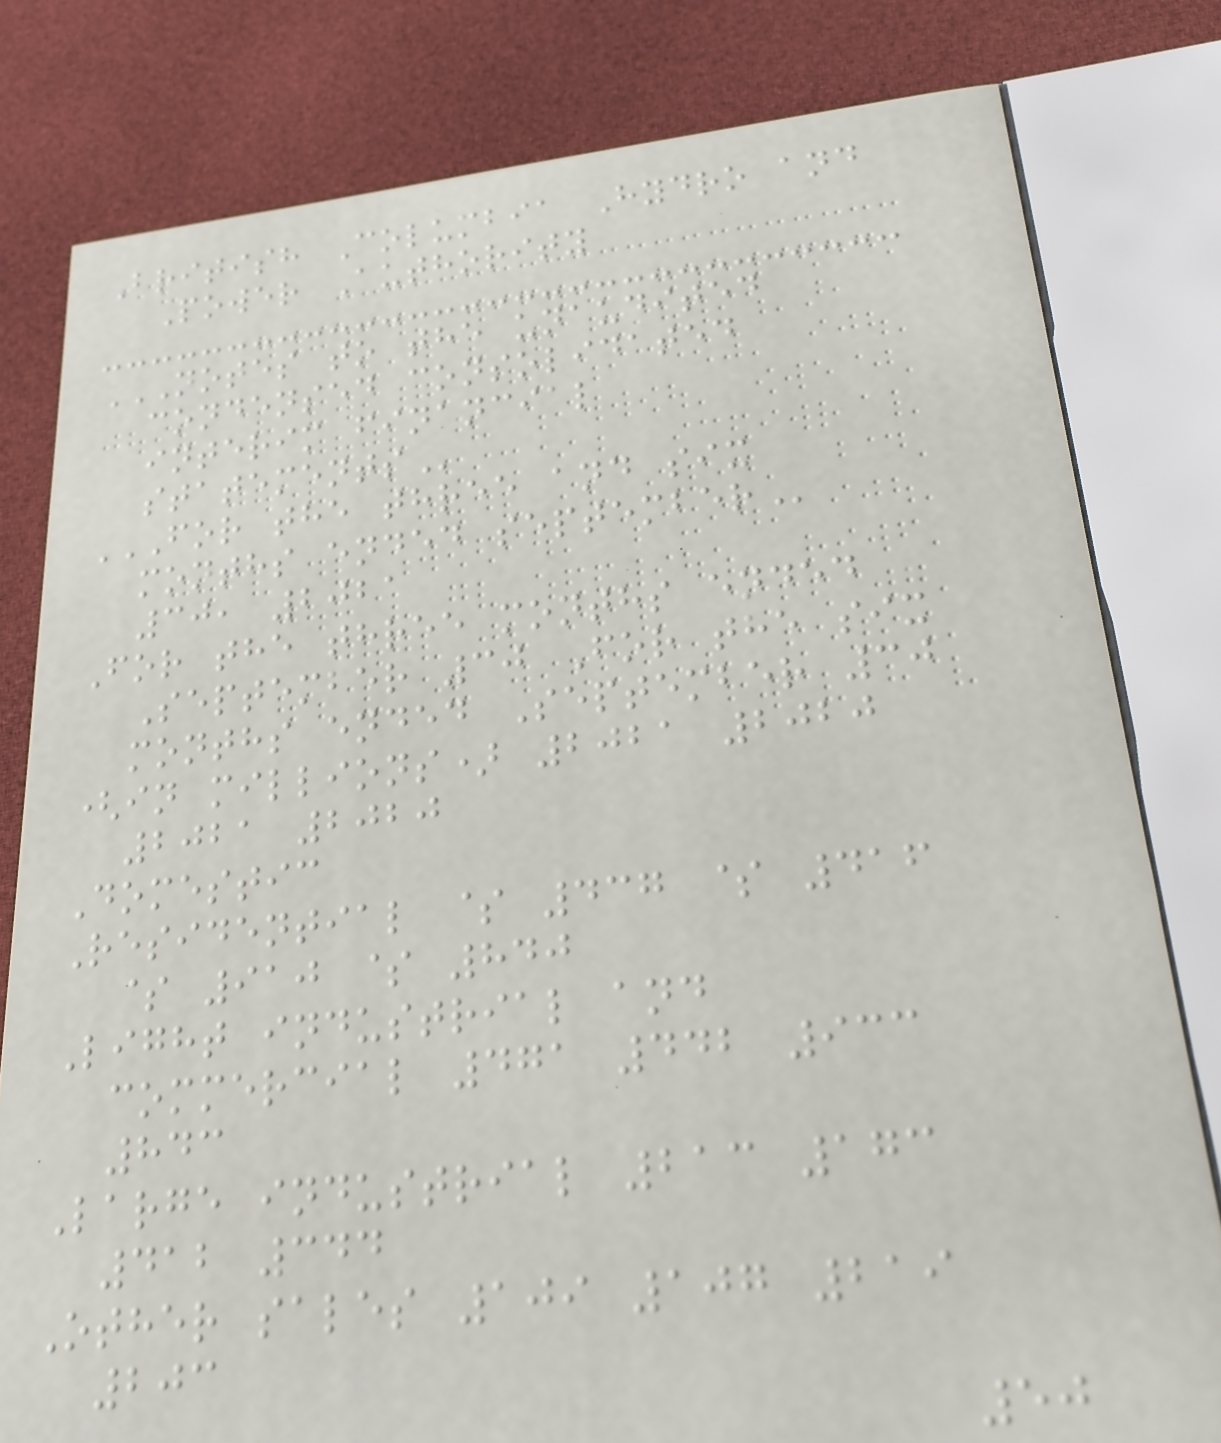British Columbia Hydro and
Power Authority
NOTES TO THE UNAUDITED
CONDENSED CONSOLIDATED
INTERIM FINANCIAL
STATEMENTS
FOR THE THREE AND SIX
MONTHS ENDED SEPTEMBER
30, 2021
For the three months ended
September 30 For the six
months ended September 30
(in millions) 2021 2020
2021 2020
Domestic
Residential $ 437 $ 416
$ 910 $ 840
Light industrial and
commercial 471 442 933
843
Large industrial 213 173
412 344
Other sales 109 107 219
203
50
